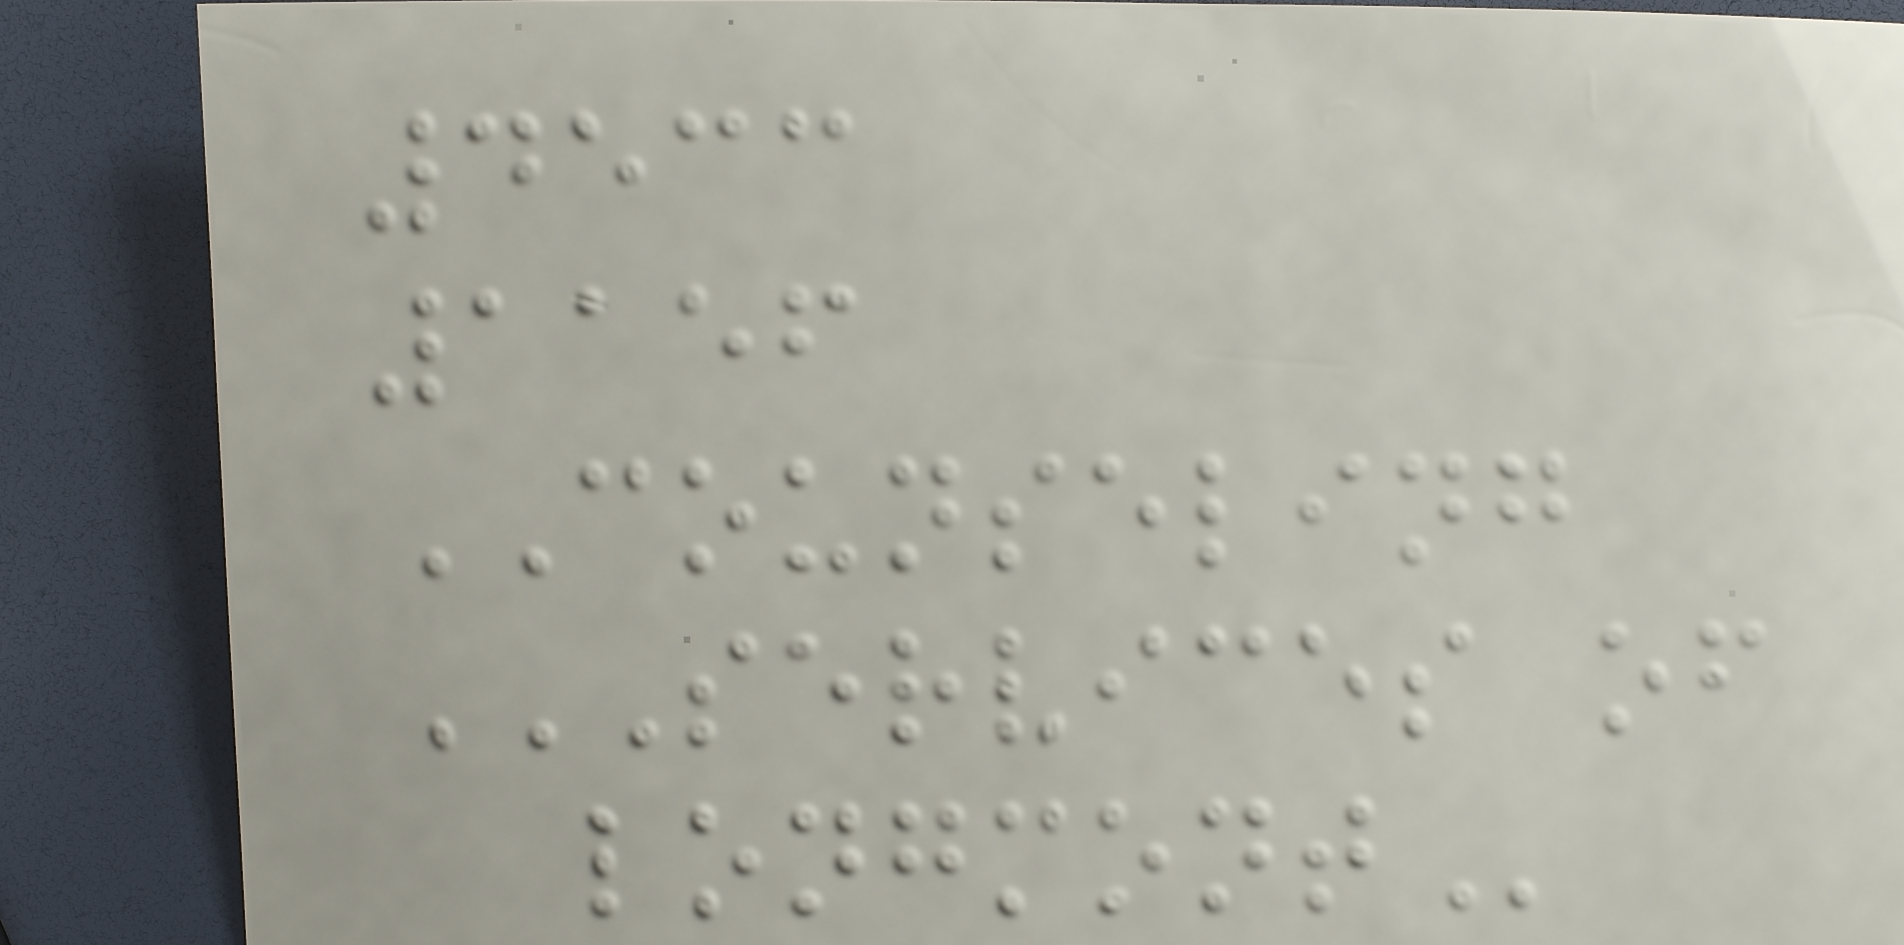4533
1156
COUNSELING
SERVICES OF
LONGMONT
